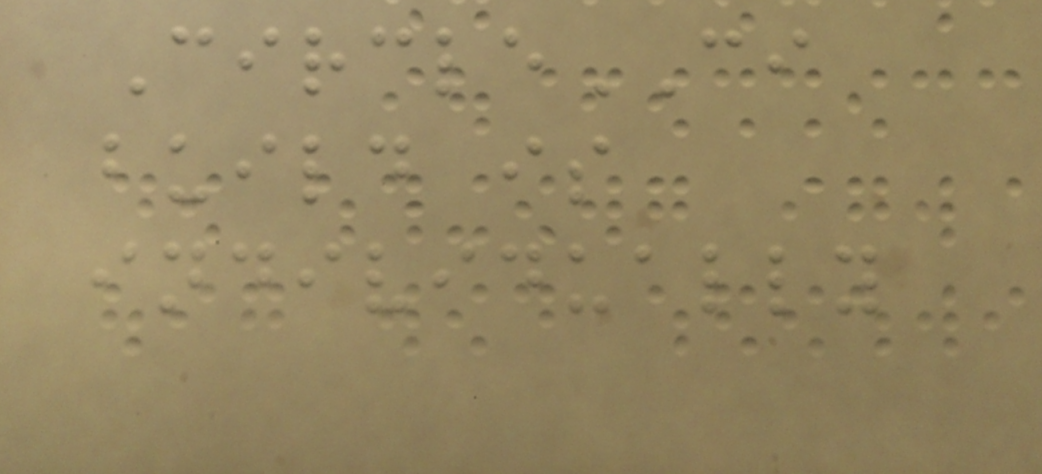CircleCI
build is
individually
